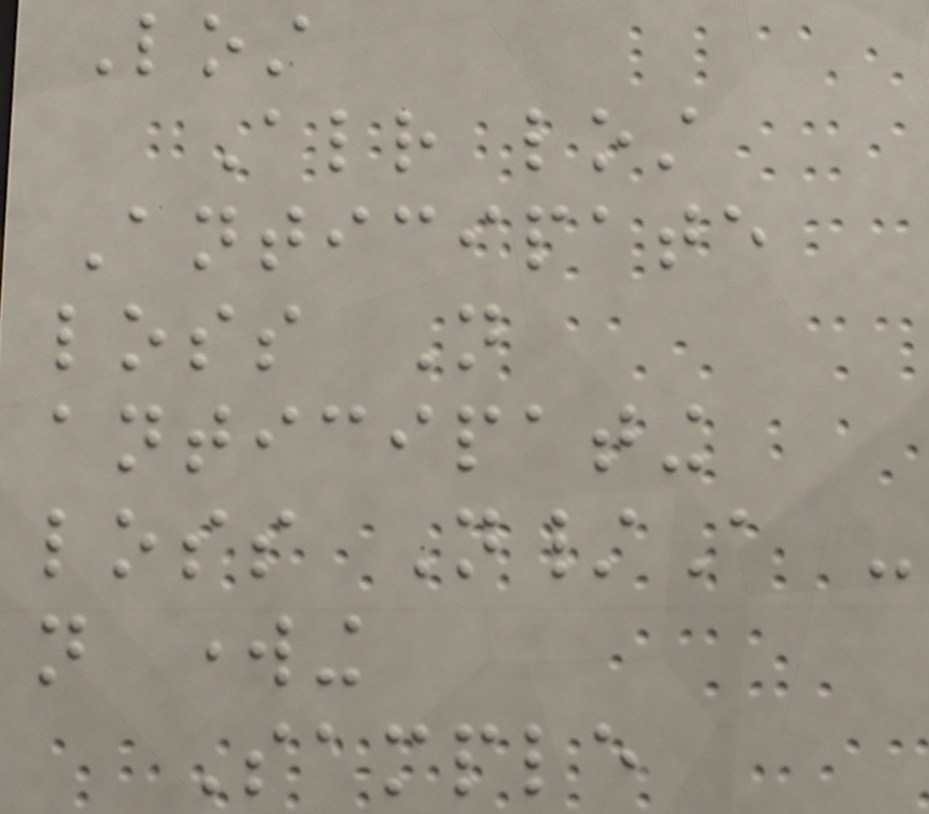Lost
Already lost
Anticipate
loss Not
anticipating
loss N/A -
not working
Sample
